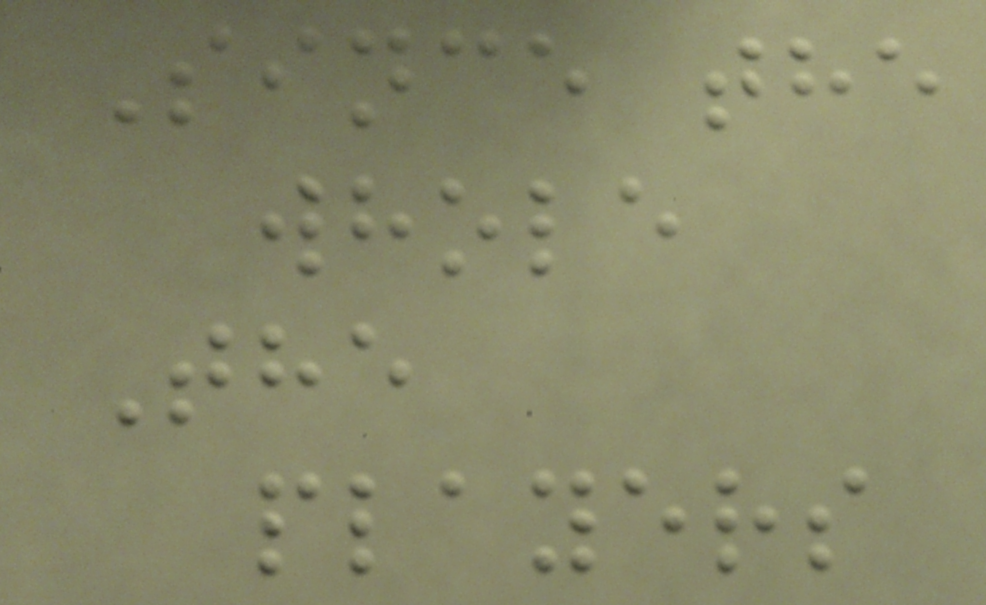Since the
whole
The
players
